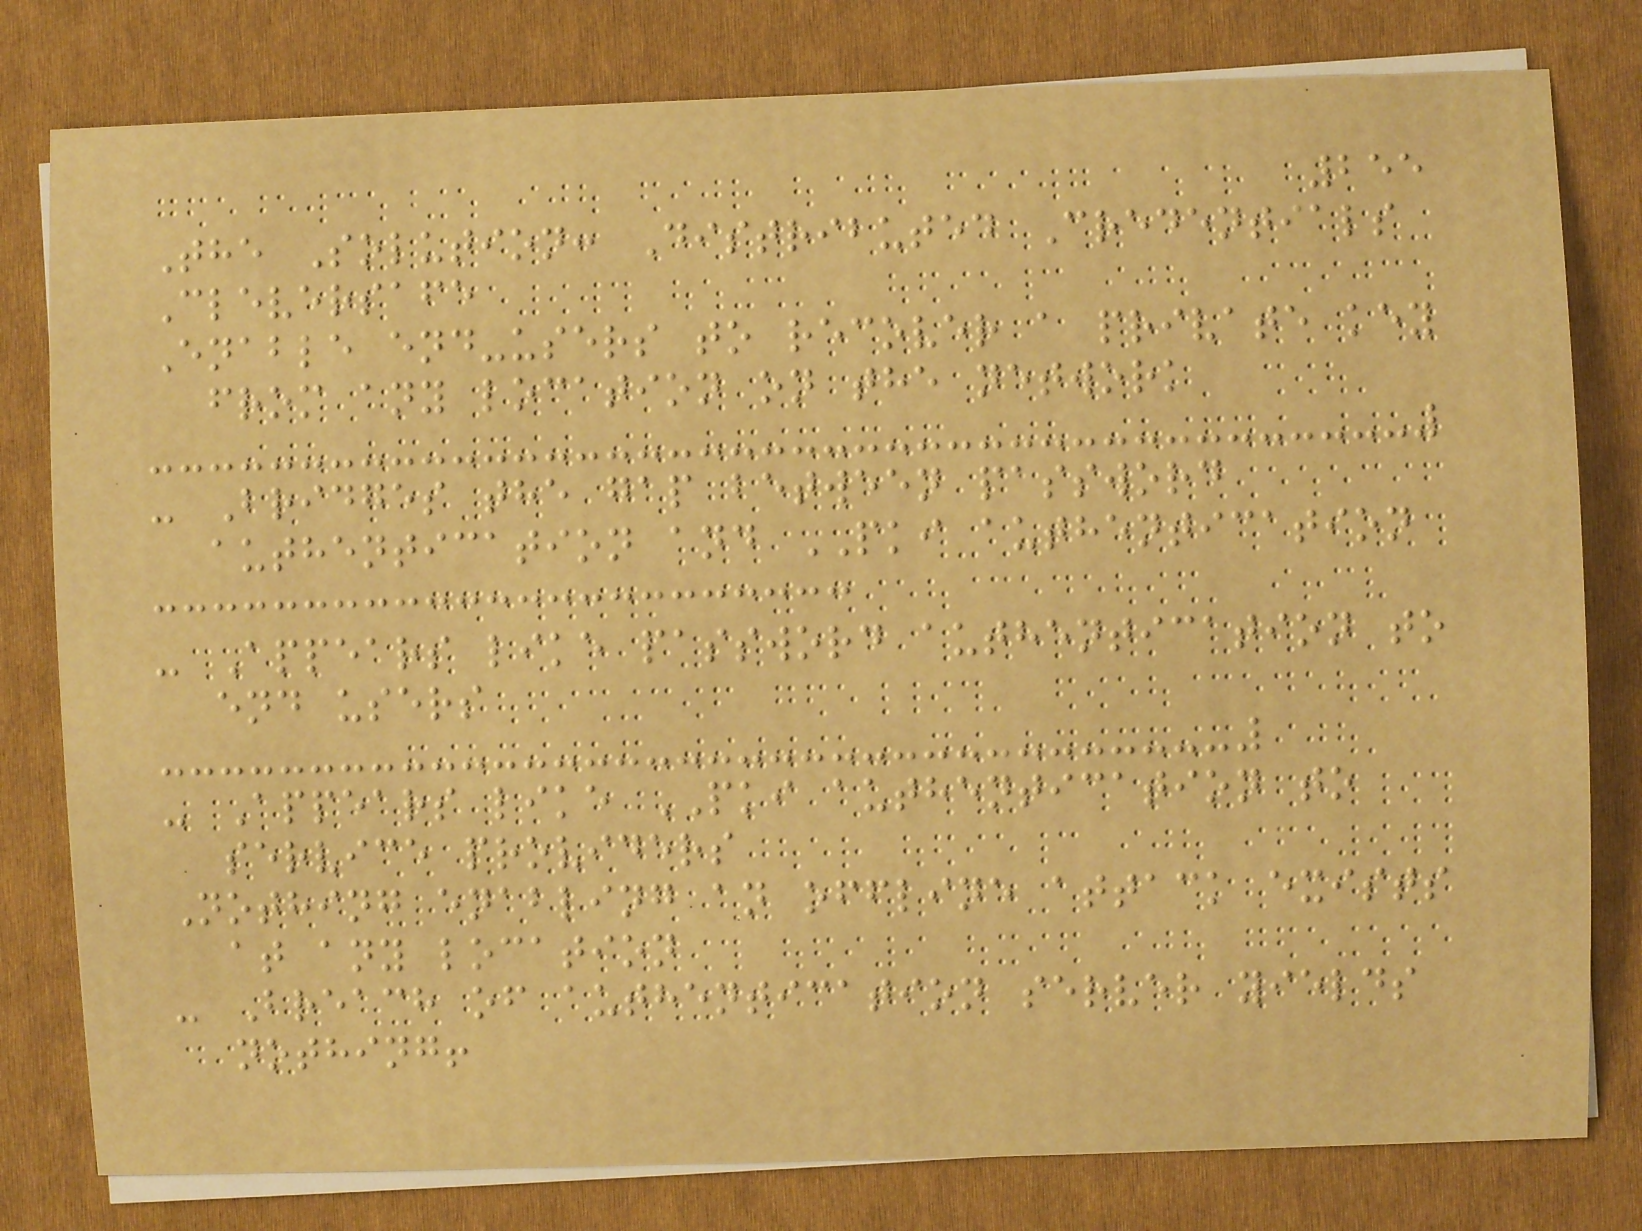255
The Solution: Distributed Credentials
Cleversafe
Enable end-users to recover a private key
from any location on the network
- Bridges the gap between password
authentication and PKI authentication
- Appears like password authentication to
end users
- Appears like PKI authentication to
service providers
Nothing enabling an offline attack exists
at any location
- Breach of authentication server yields
nothing!
